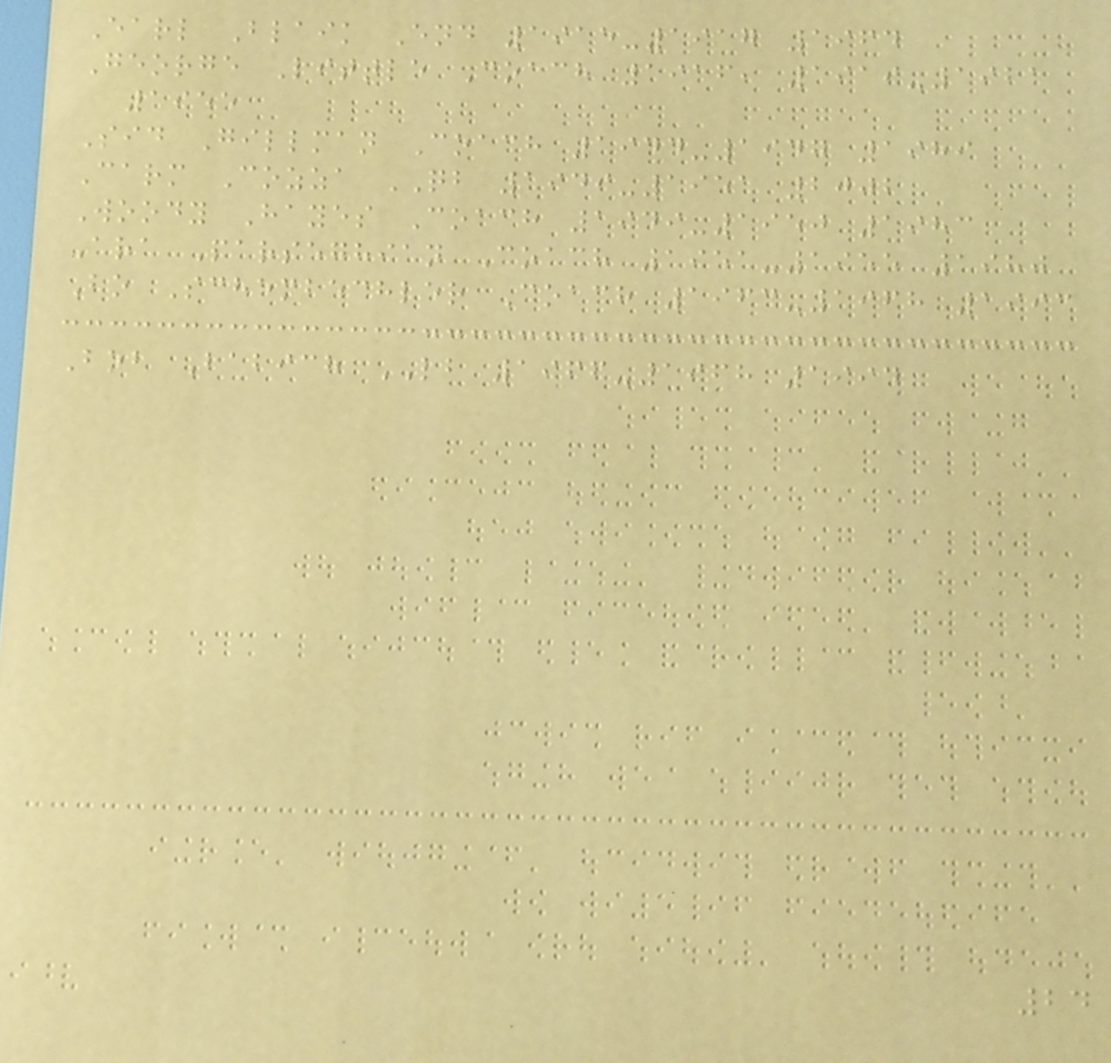Earl Blaik End 1915-1917 1964
George Little Coach 1916, 1919-1921
1955
Sid Gillman Coach 1944-1947 1989
Carm Cozza QB 1949-1951 2002
Woody Hayes Coach 1949-1950 1983
Ara Parseghian Coach 1951-1955 1980
Bo Schembechler Coach 1963-1968 1993
Bob Babich LB 1966-1968 1994
24
